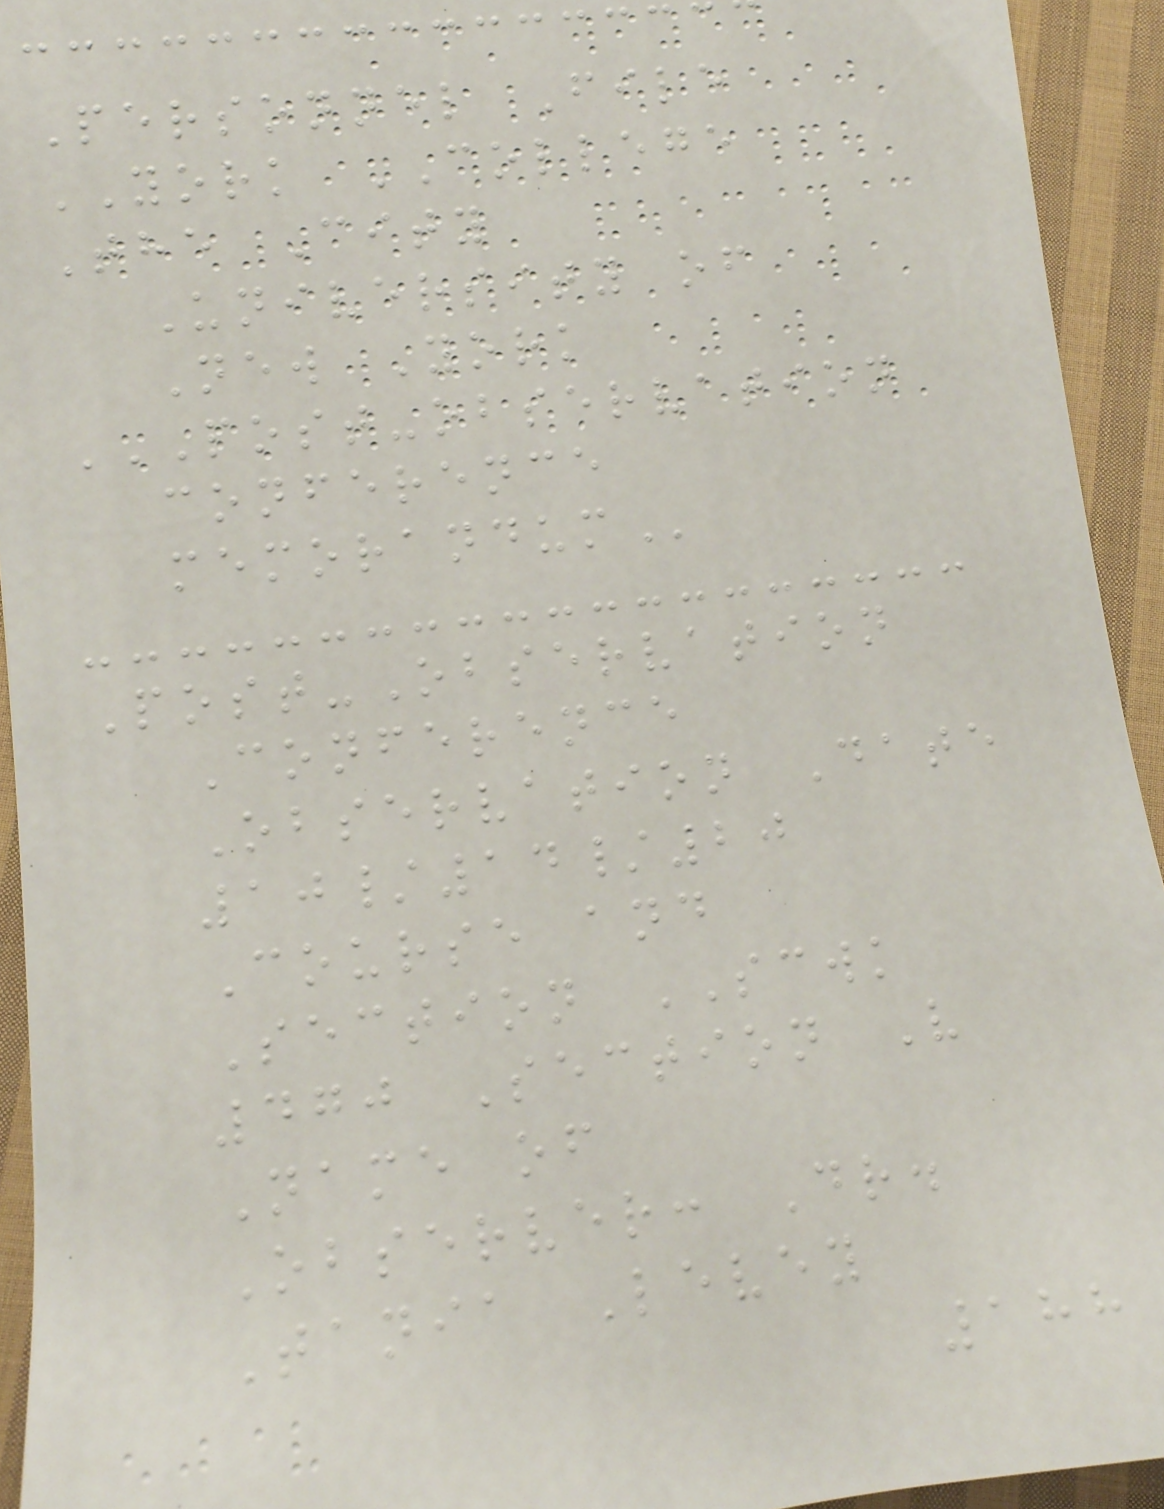Personnel File
YORK COLLEGE
The City
University of
New York
POST-OBSERVATION
CONFERENCE
MEMORANDUM
Post-Observation
Conference
Observation Date
10/14/20
Course and
Section SCWK
470 Section V
Name of
Observer: Dr.
Tania Levey
188
